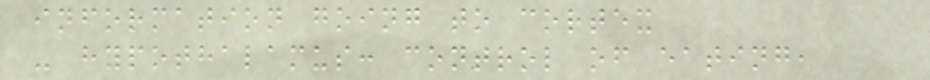information going to cortex
- hypothalamus: control of eating,
